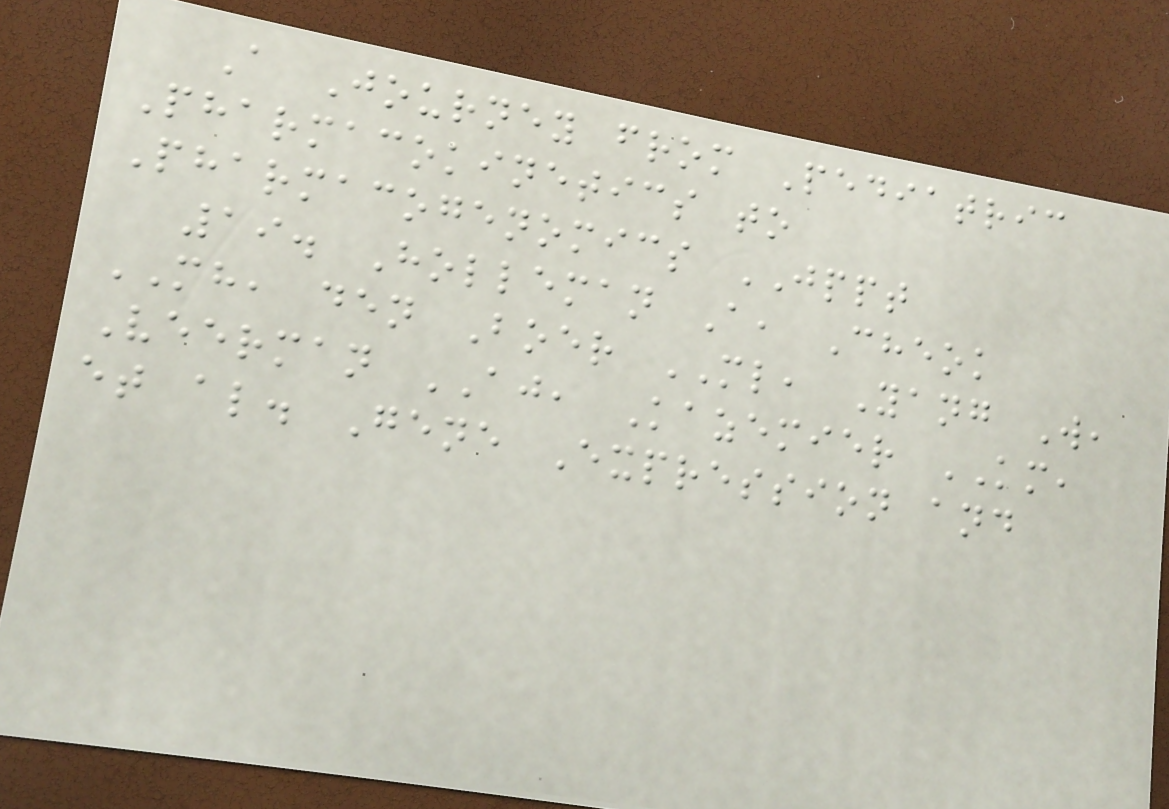A Journey from Pediatric
Pharmacokinetics to
Pharmacogenomics JPPT
19. Holleman A, Cheok
MH, den Boer ML, Yang W,
Veerman AJ, Kazemier KM,
et al. Gene Expression and
